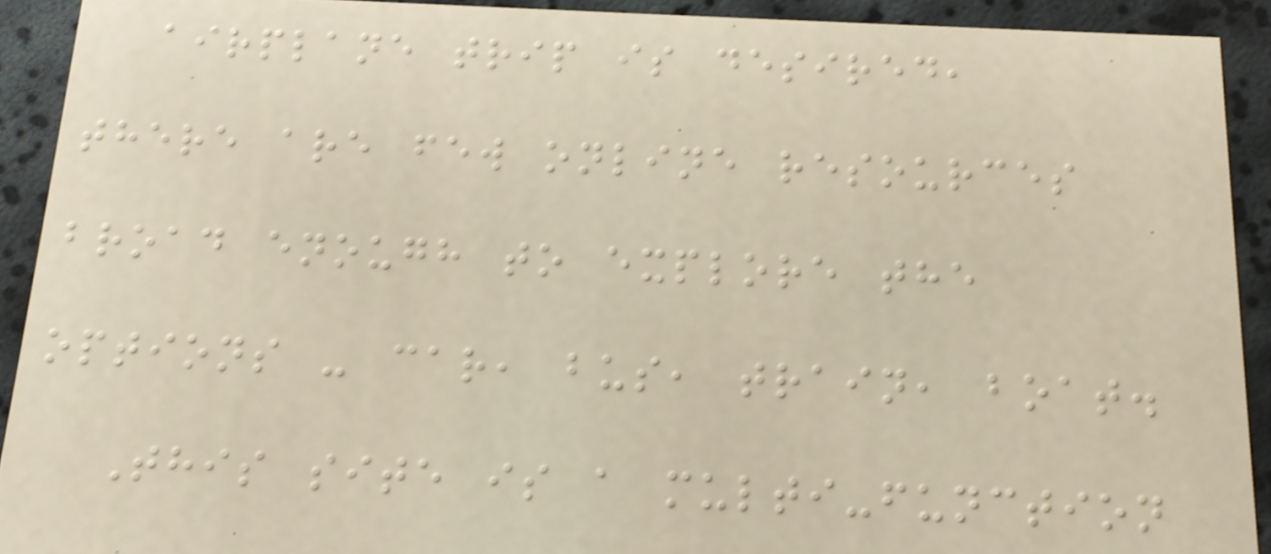airplane trip is desired,
there are few online resources
broad enough to explore the
options - car, bus, train, boat.
This site is a multi-function
